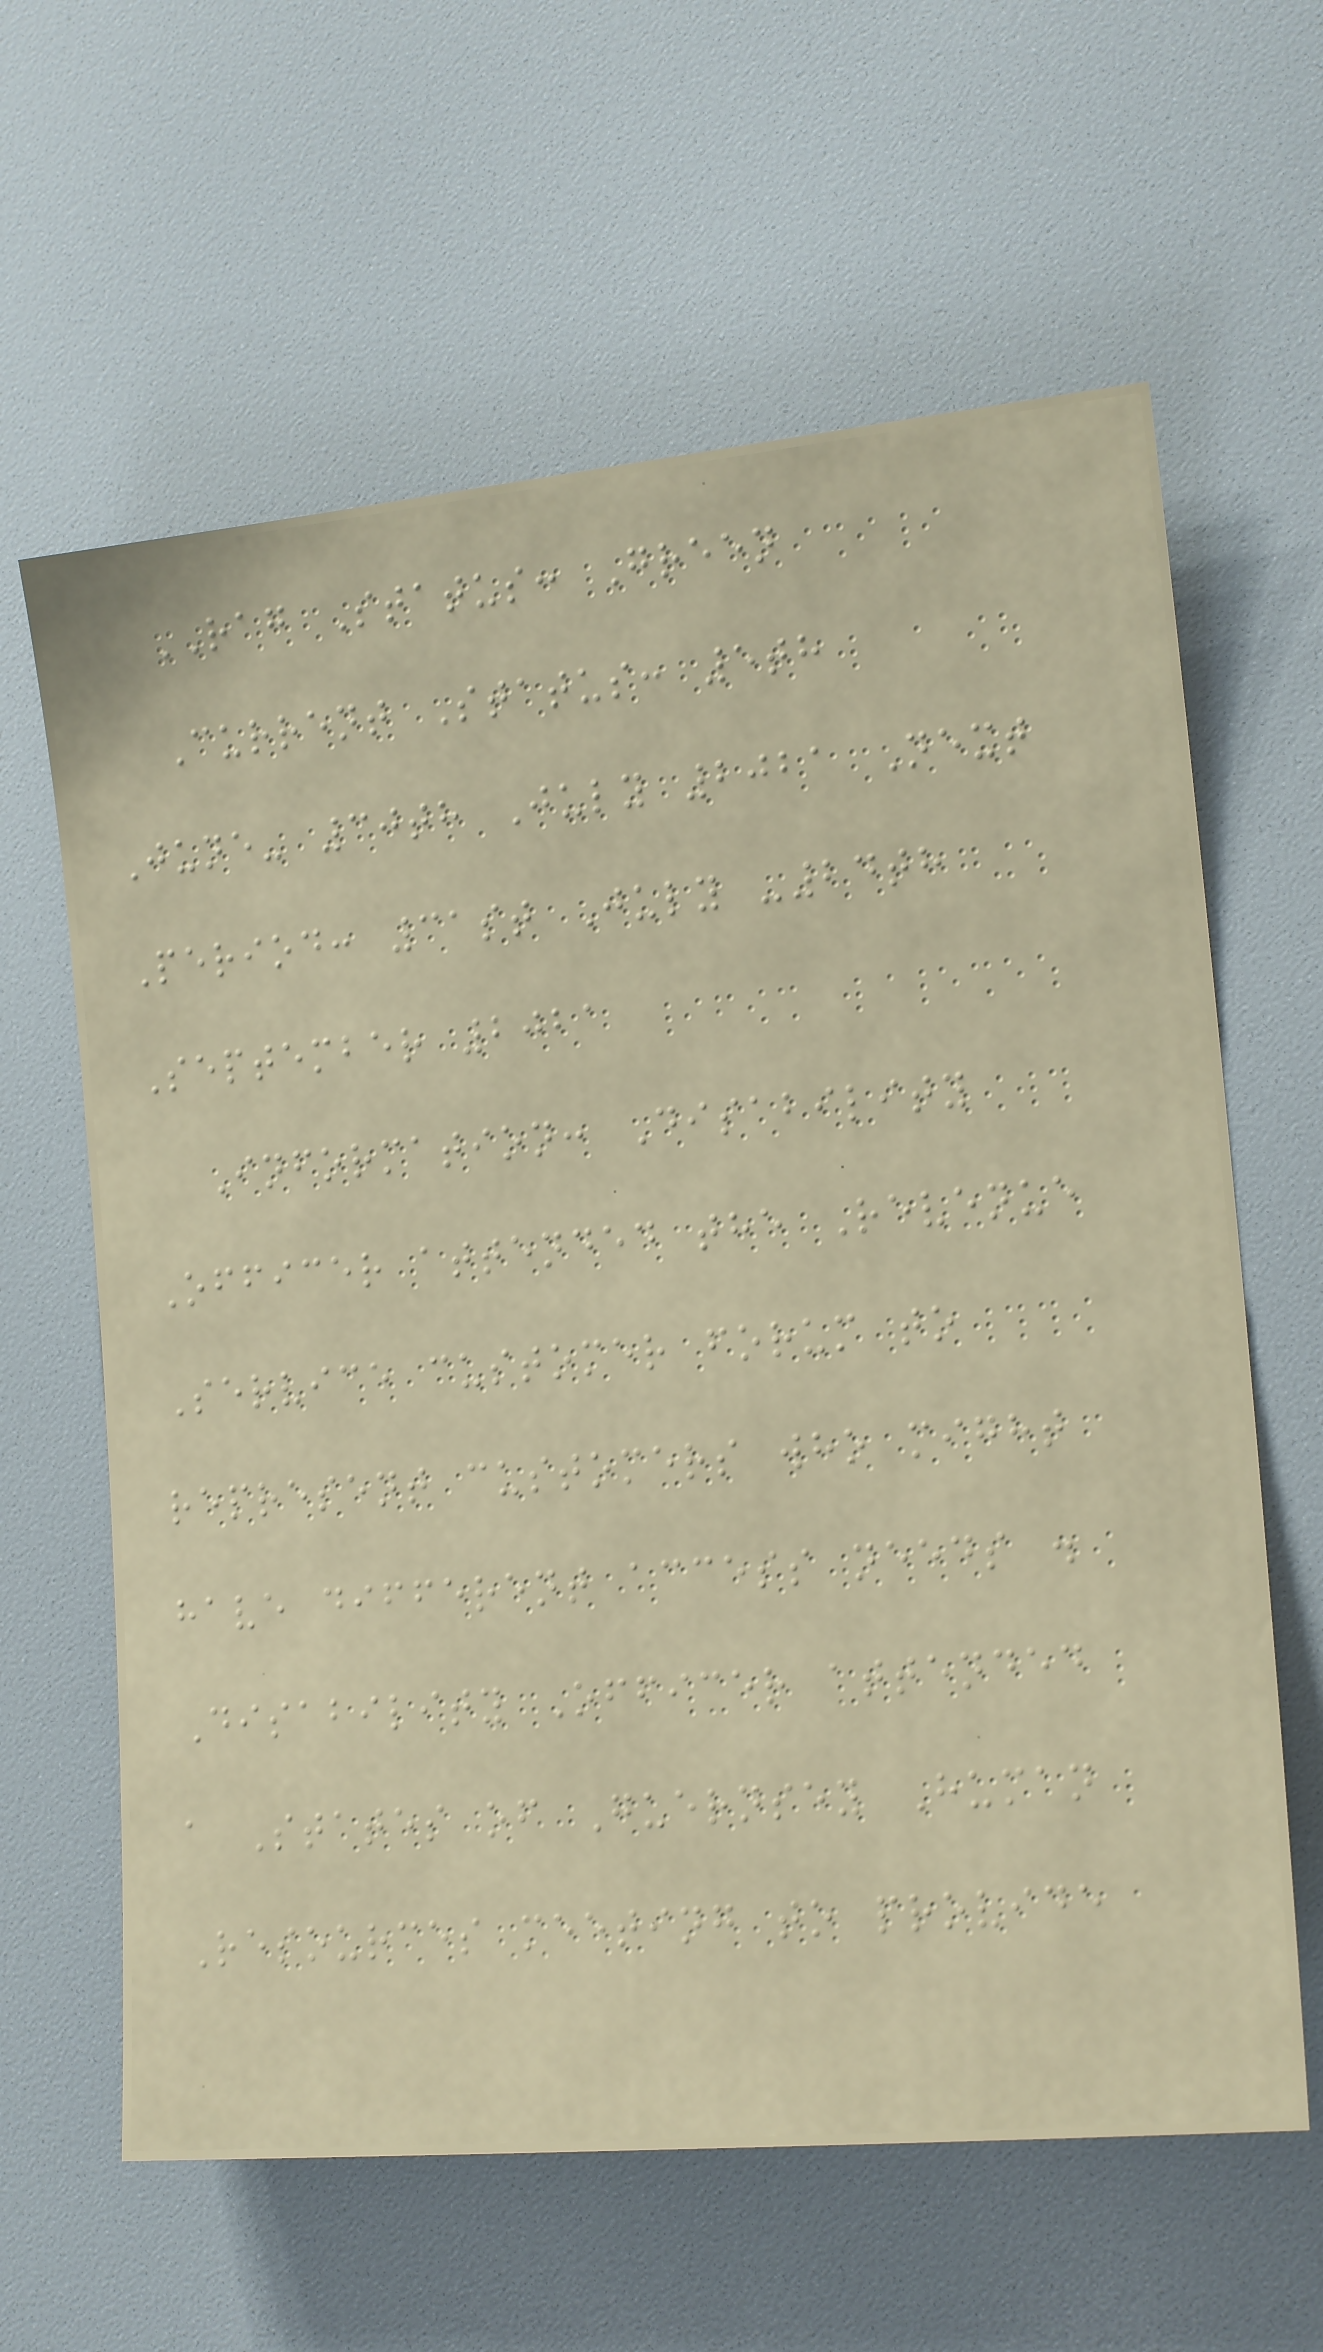RAG Status: Green
Current Status: 5th
June- 30th July 2021 Next
Period: 31st July -24th
September 2021
Information: Disability
Officer attended the Revenue
Service customer forum to
represent customers who might
have different access needs .
Disability Officer attended
a States of Guernsey Human
Resources meeting to provide
